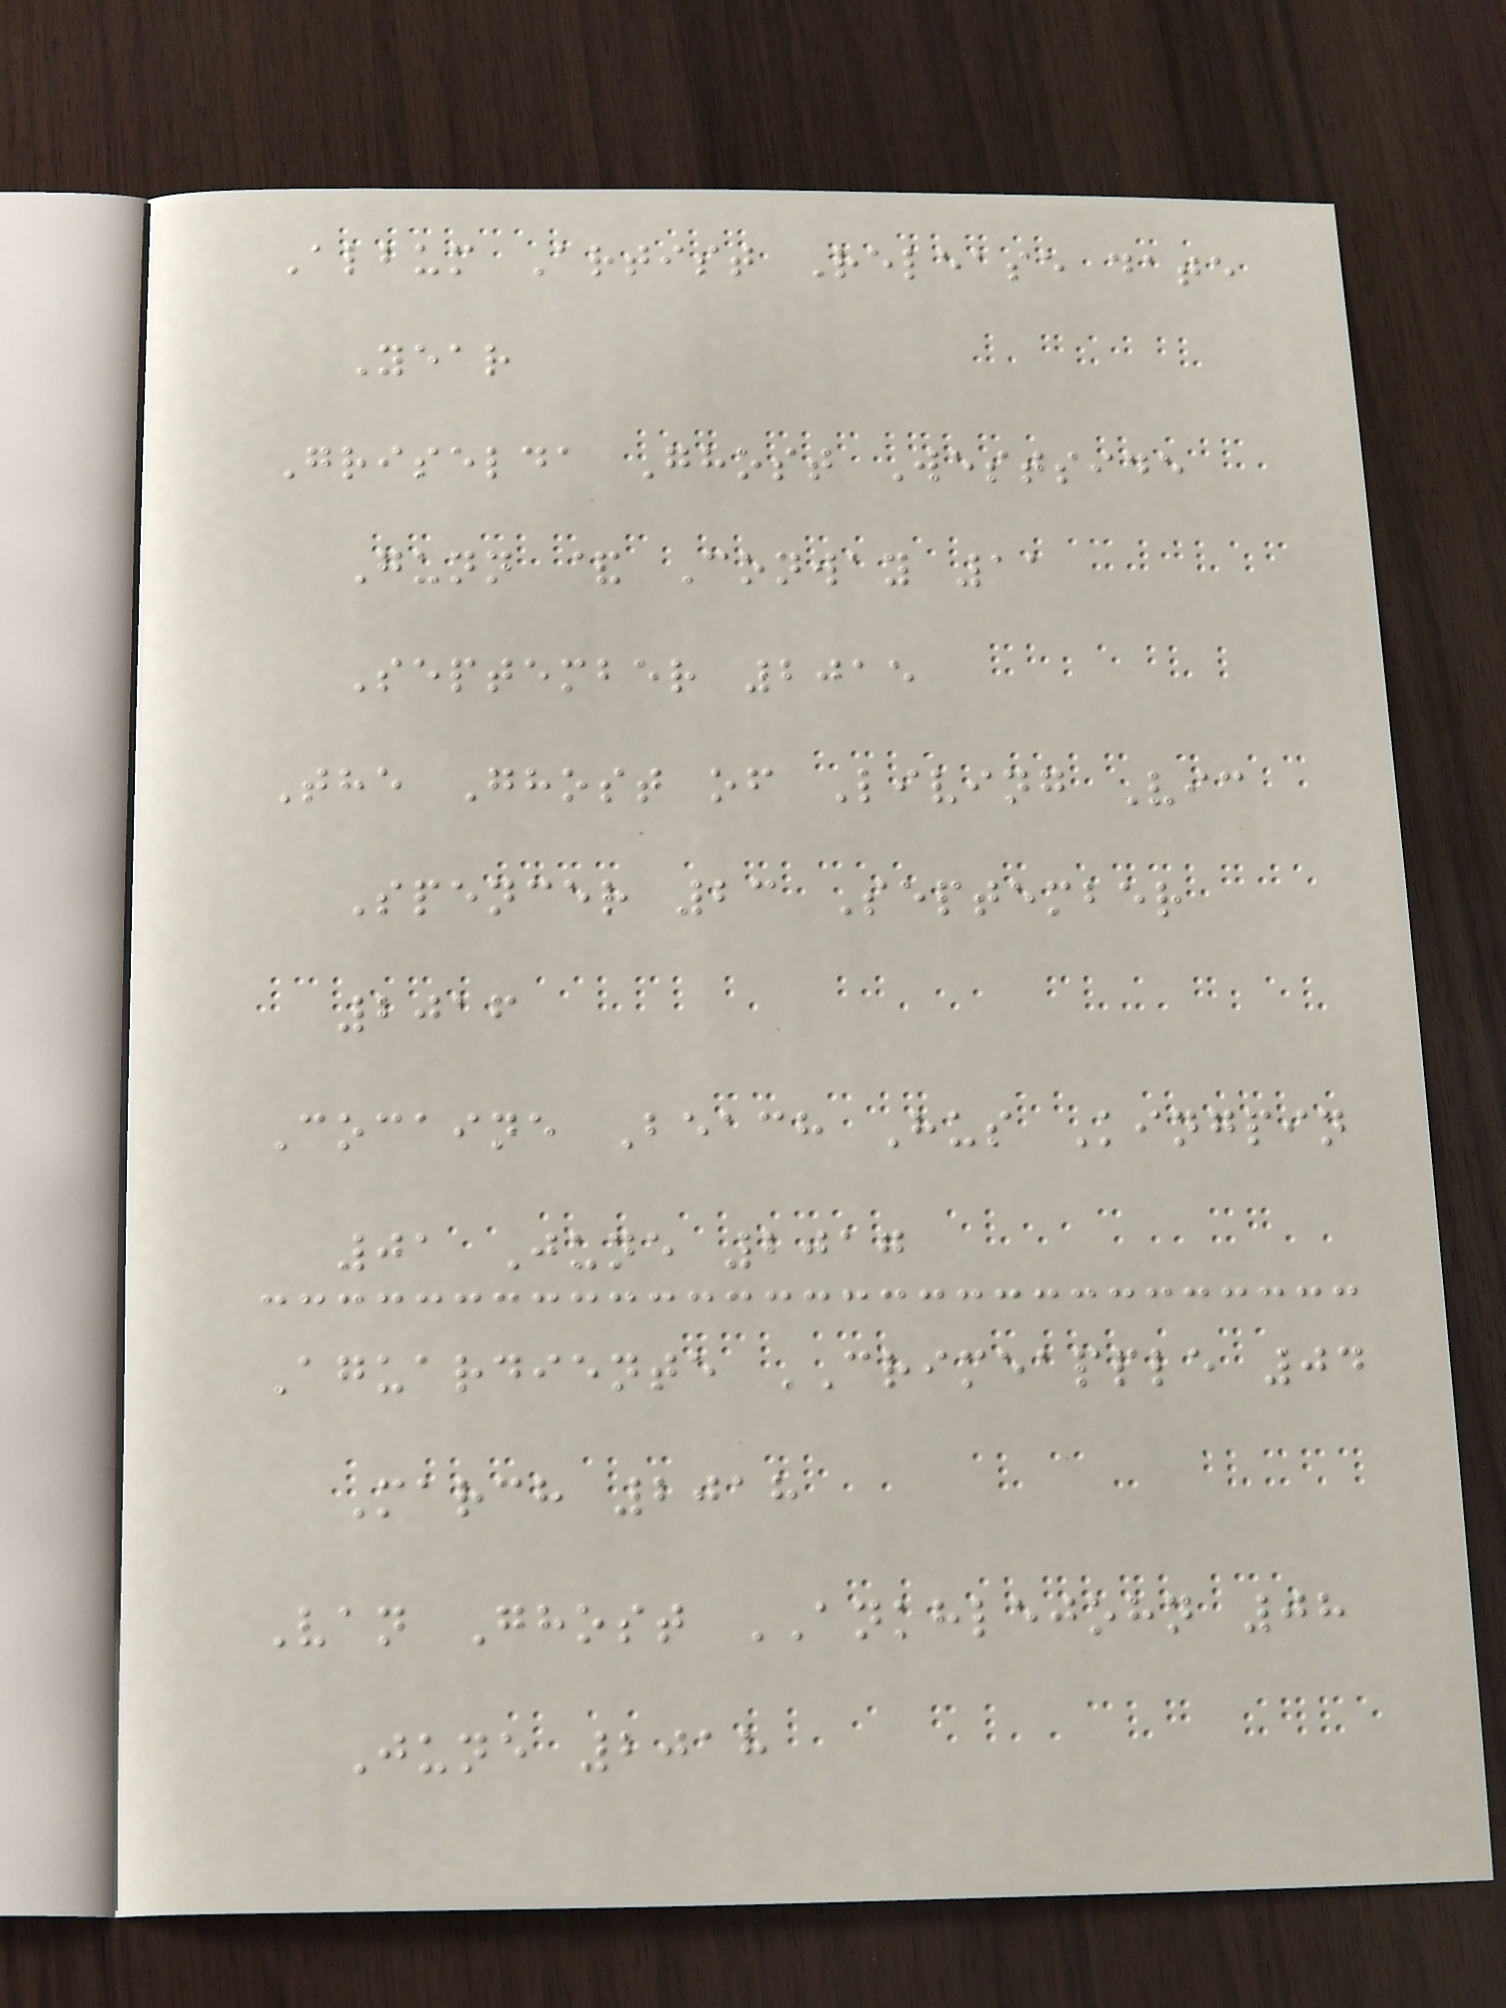Album Artist Release date
Year
Griselda Ghost Westside
Gunn & Conway 11
September 2015
The Ghost of Living Vic
Spencer 23 September
2016
Cocaine Beach Hus Kingpin
01 June 2017
Aguardiente CRIMEAPPLE 04
March 2018
Van Ghost ANKHLEJOHN 08
June 2018
